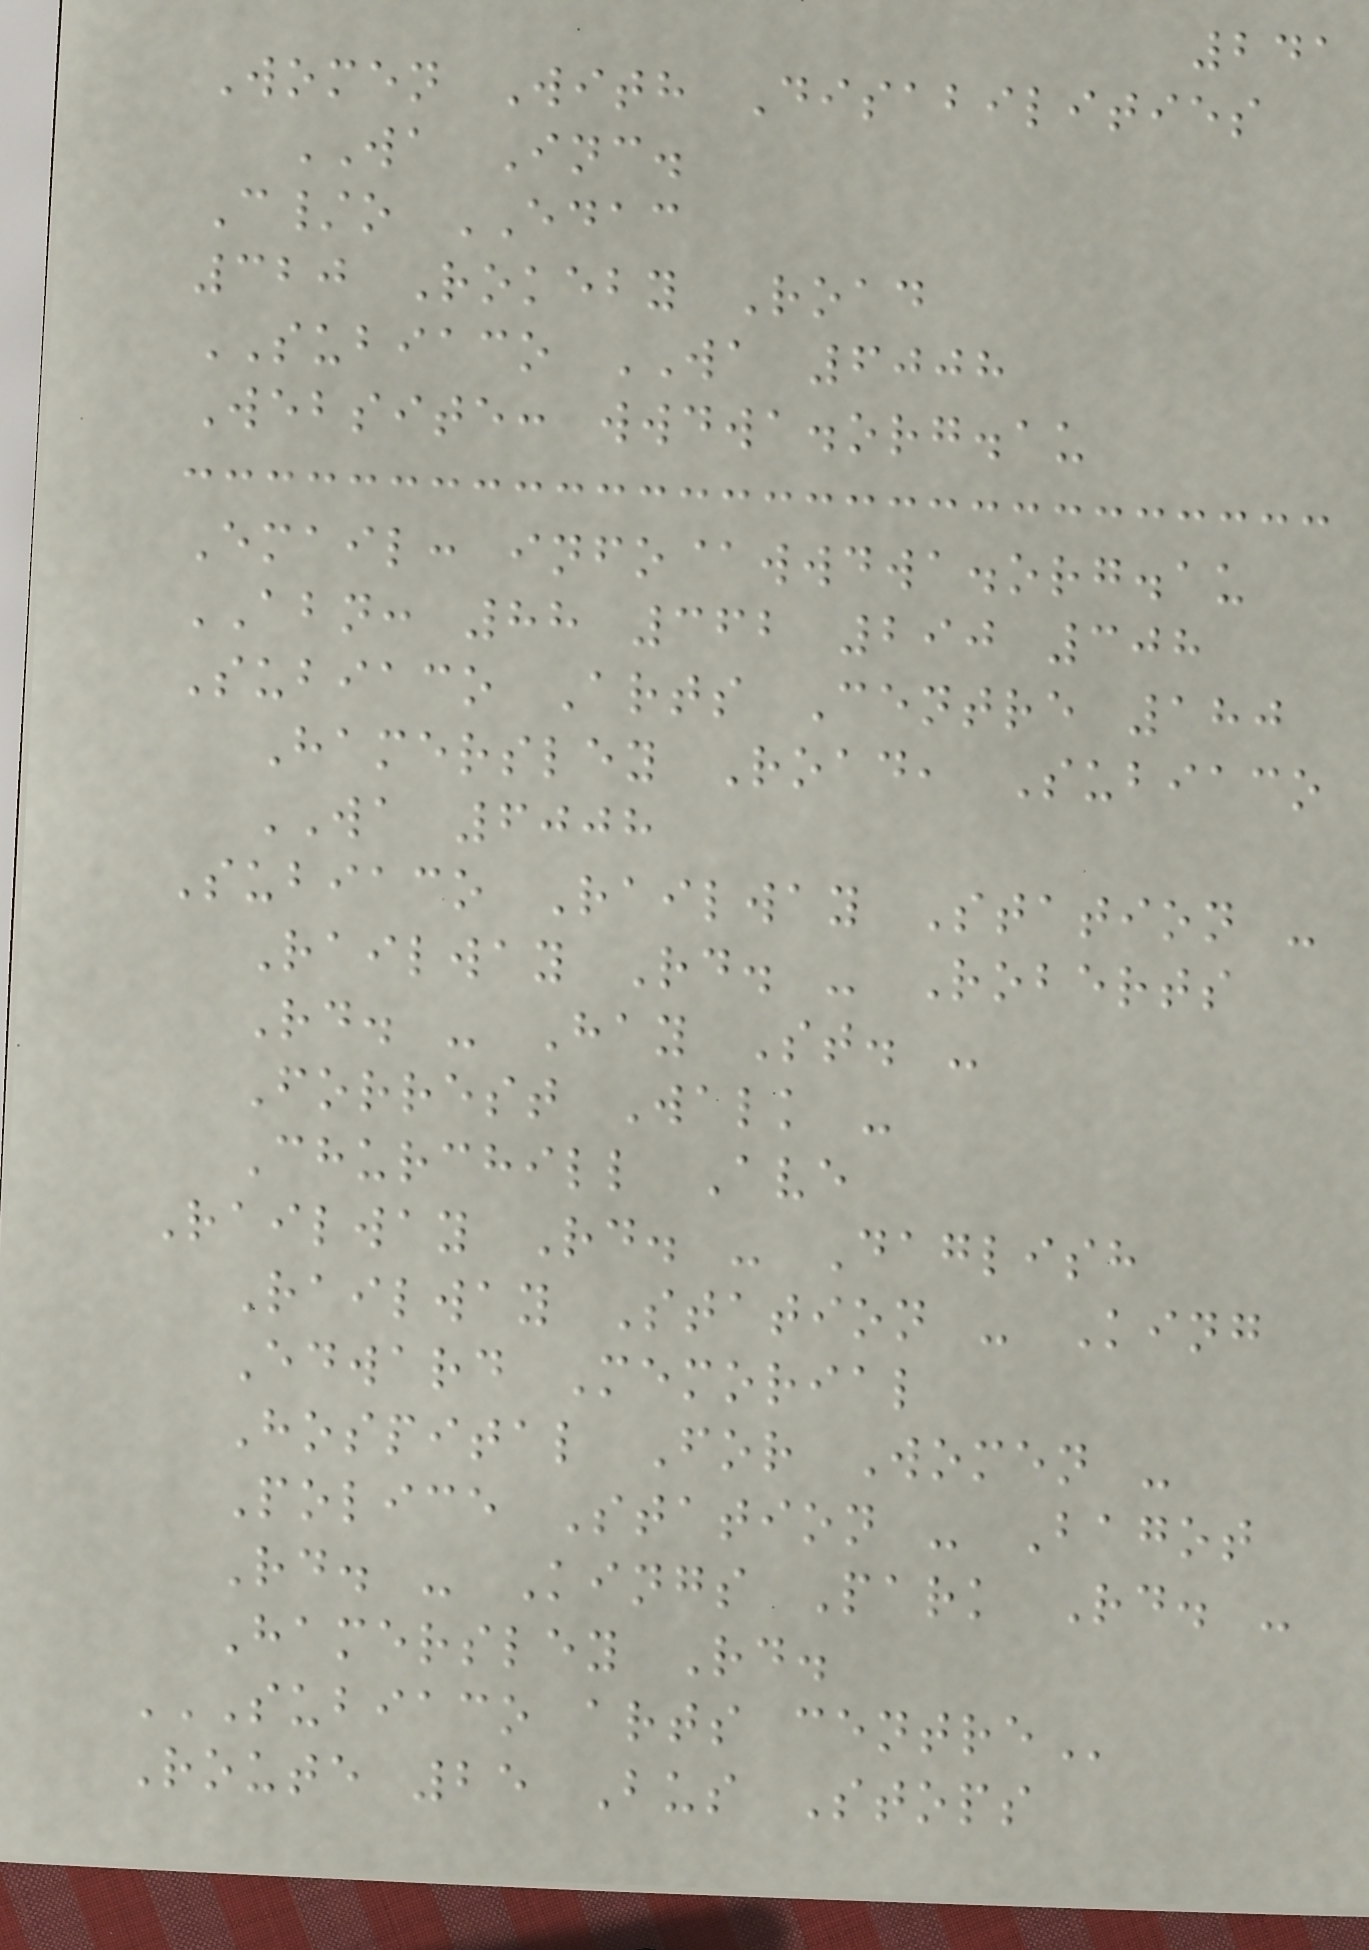241
Women With Disabilities
WA Inc.
C/o EDAC
320 Rokeby Road
SUBIACO WA 6008
Website: wwdwa.org.au
Email: info@wwdwa.org.au
ABN: 88 362 290 308
Subiaco Arts Centre 180
Hamersley Road, Subiaco
WA 6008
Subiaco Railway Station -
Railway Rd. - Roberts
Rd. - Hay St. -
Forrest Walk -
Churchill Ave
Railway Rd. - Daglish
Railway Station - King
Edward Memorial
Hospital For Women -
Police Station - Bagot
Rd. - Kings Park Rd. -
Hamersley Rd.
SUBIACO ARTS CENTRE
Route 25 Bus Stops
